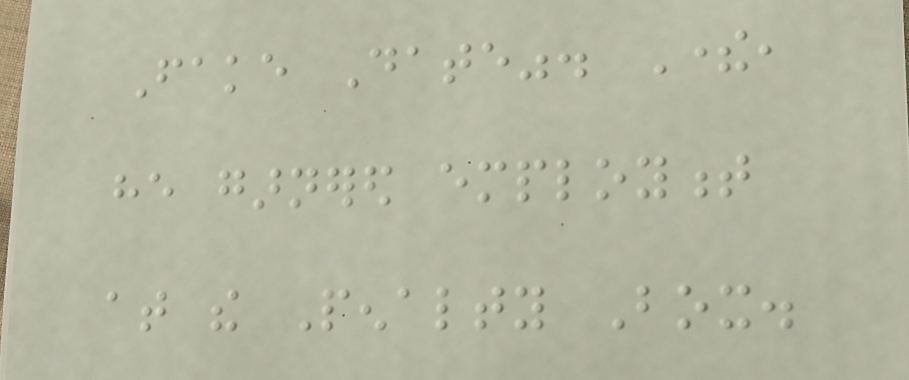Fake Date". There,
he garnered employment
at the Penalty Box.
